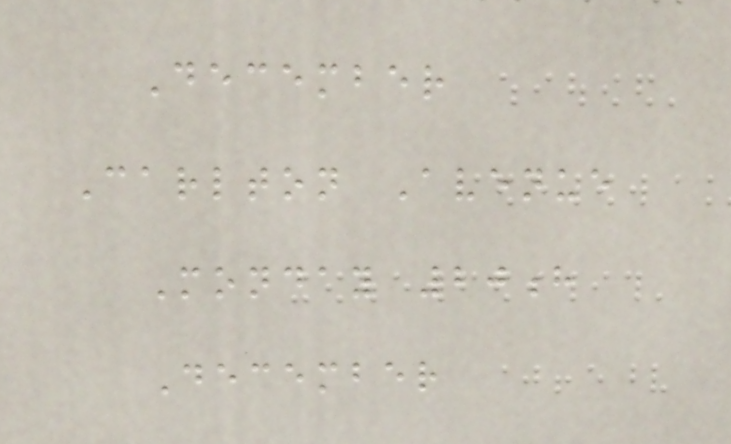December
Carlton Avenue
Monday 20h
December
